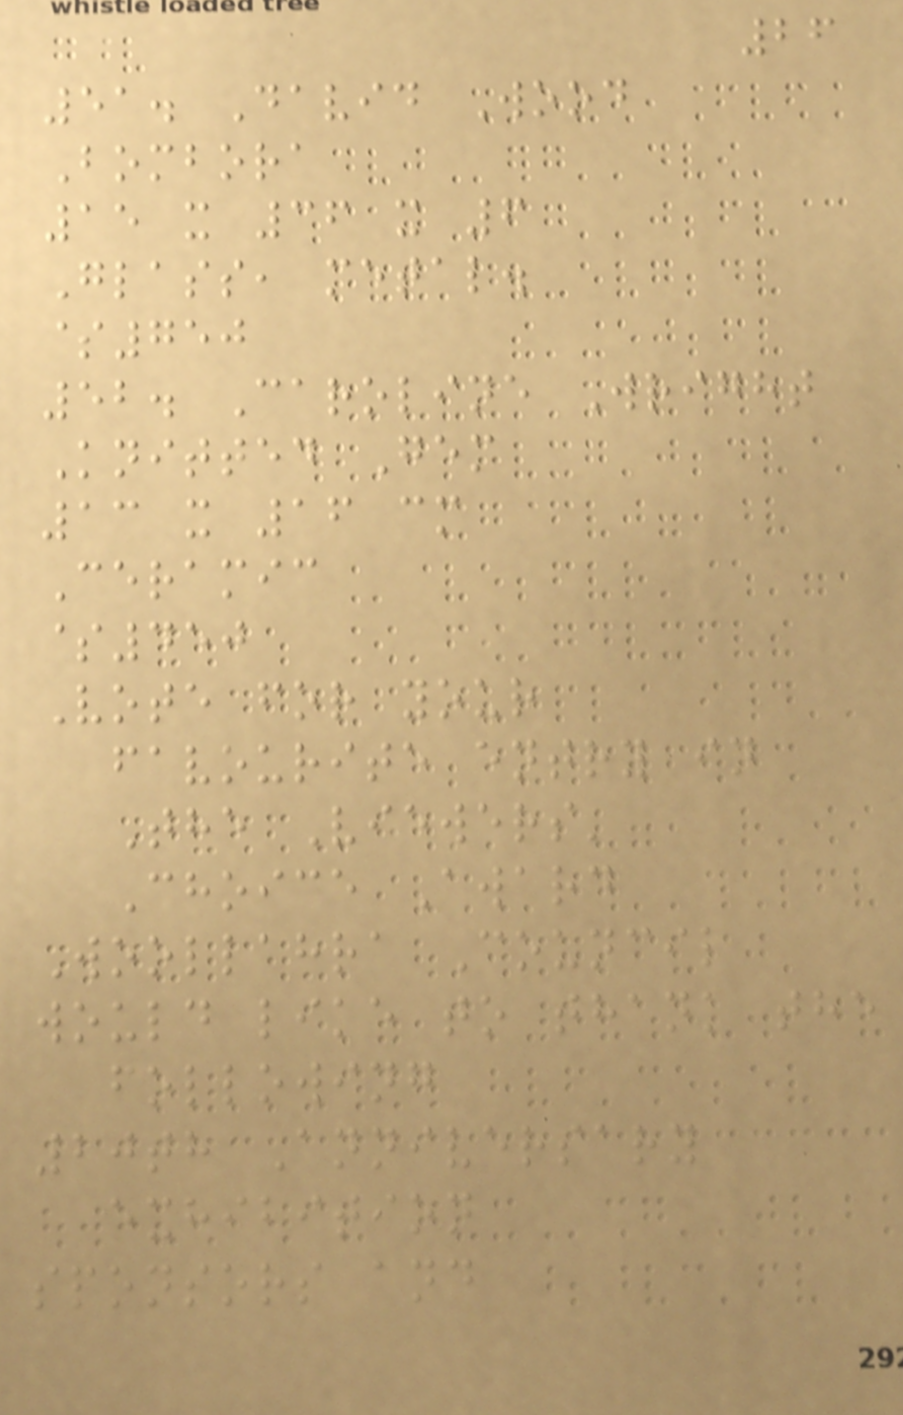26
51. David Wood
Bombora
15 x 36 x 6
Glass, metal.
$750
52. Caroline Wright
Knitted Gem
13 x 16 cm
Ceramic
$450
Vote for your
favourite entry in
The Viewers'
Choice Award
Woollahra Council
would like to thank the
following
20th Anniversary
exhibition
sponsors and
